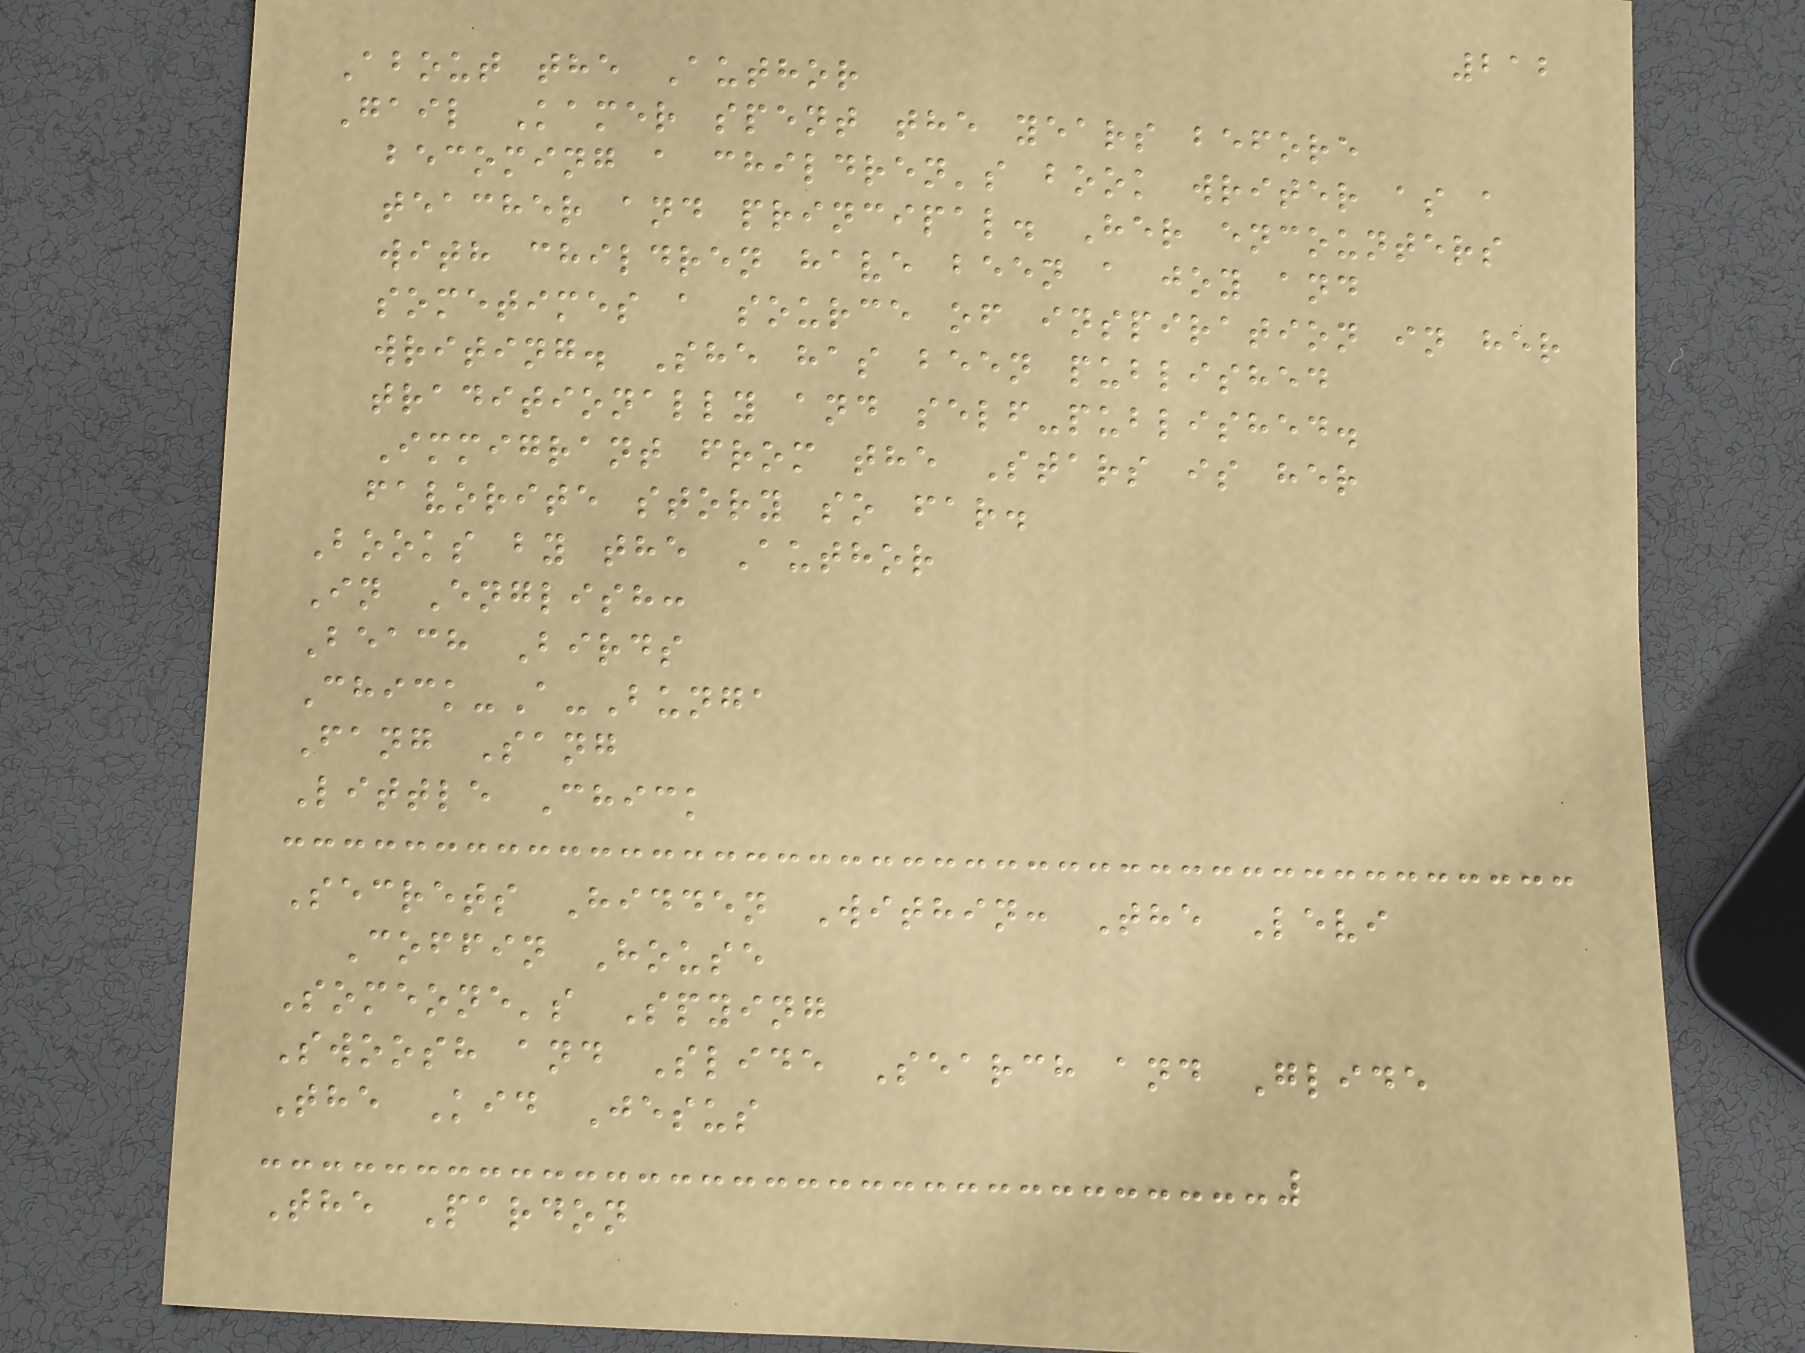212
About the Author
Gail Kamer spent the years before
becoming a children's book writer as a
teacher and principal. Her encounters
with children have been a joy and
sometimes a source of inspiration in her
writing. She has been published
traditionally and self-published.
Immigrant from the Stars is her
favorite story so far.
Books by the Author
In English:
Beach Birds
Chick-A-Bunga
Fang Sang
Little Chick
Secrets Hidden Within: The Levi
Coffin House
Someone's Spying
Swoosh and Slide Search and Glide
The Kid Jesus
The Pardon
